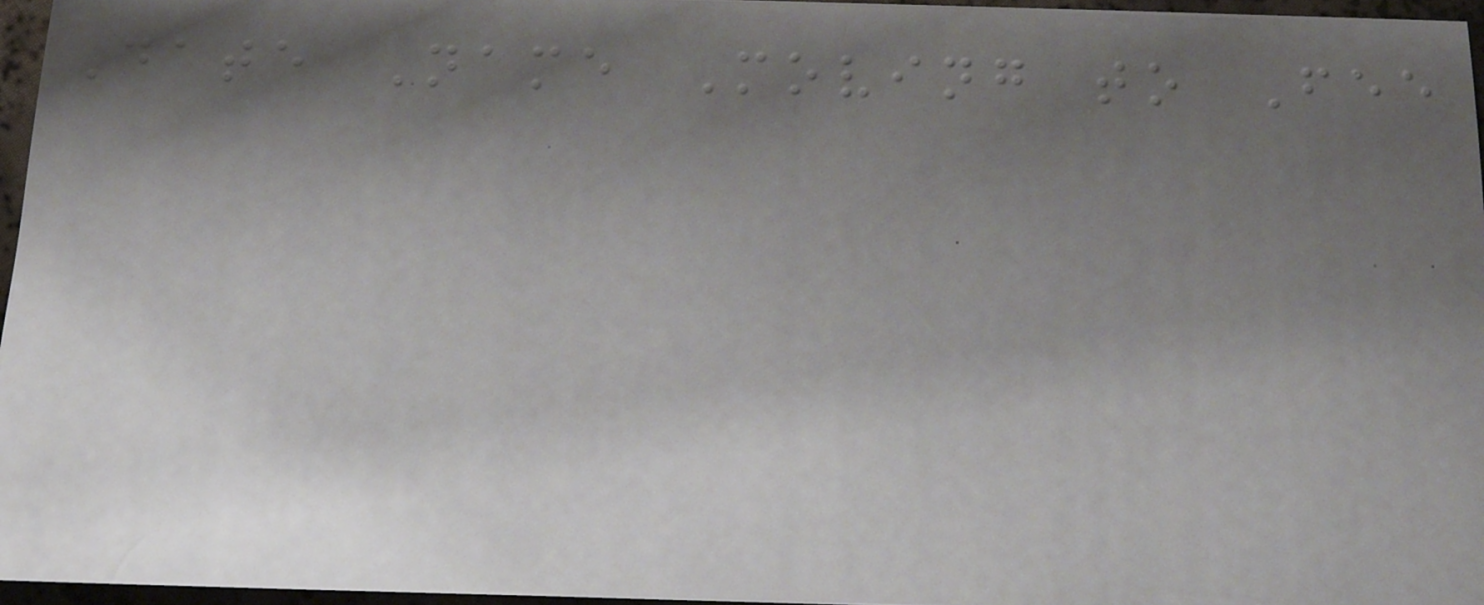Date Name Moving to Fee
